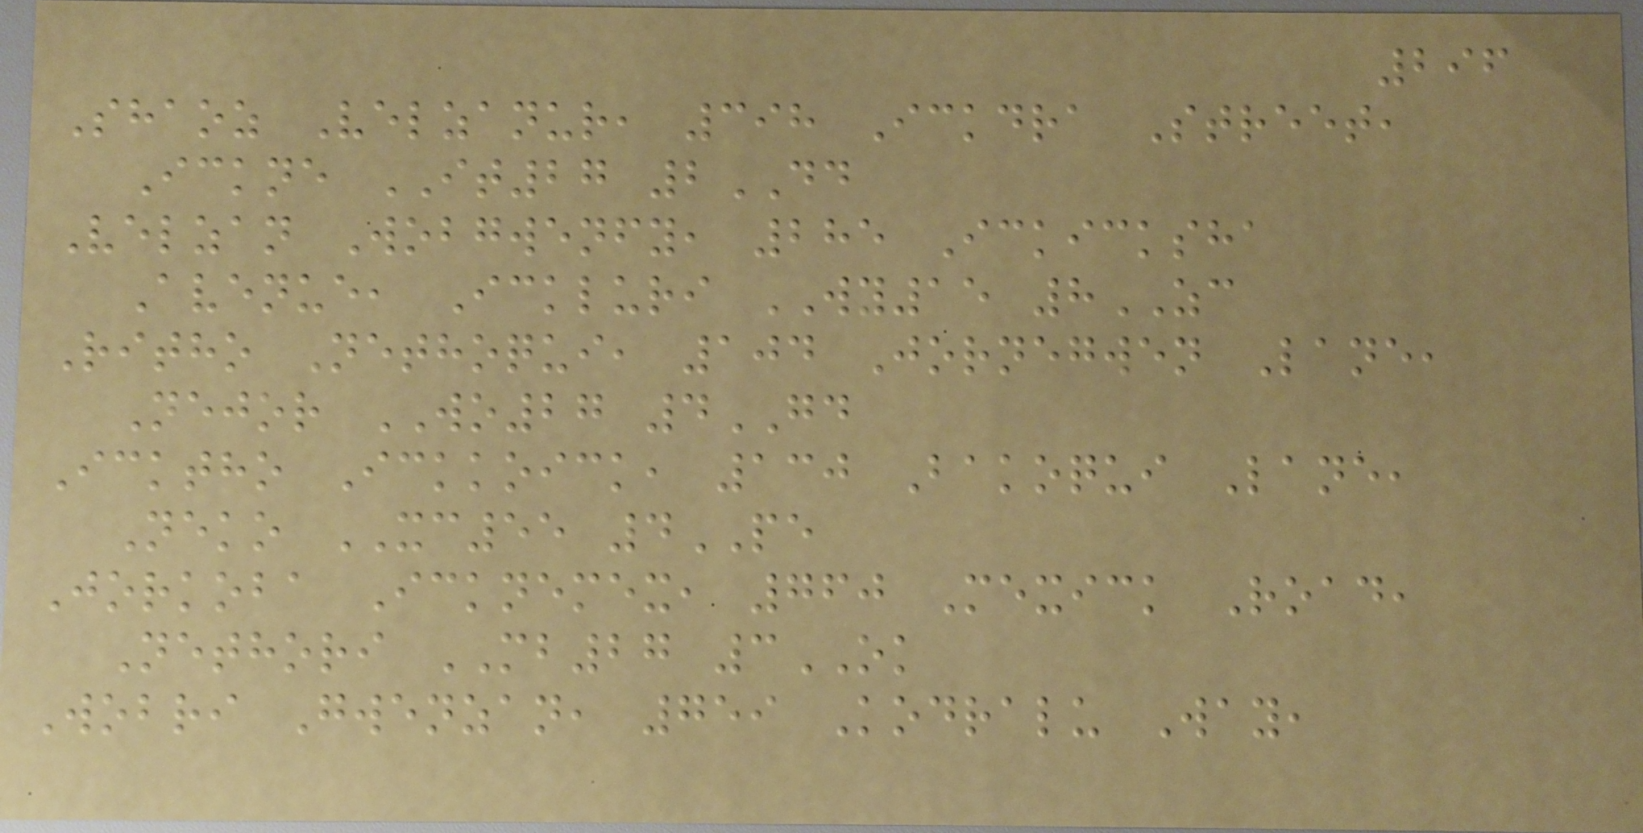296
Shaoz Velzanur, 398 Ickdra Street,
Ickne IT27 2DD
Velzan Wobgwenfy, 285 Ickicksha
Avenue, Ickluri WY15 8ZC
Ritho Nethoqui, 104 Jornegwen Lane,
Nejor WO27 4GD
Icktho Ickkoick, 130 Bakoqui Lane,
Neko XC55 4PE
Jorkoba Icknemex, 760 Mexick Road,
Nethori MB27 3OK
Wobri Gwenzan, 759 Kodralu Way,
